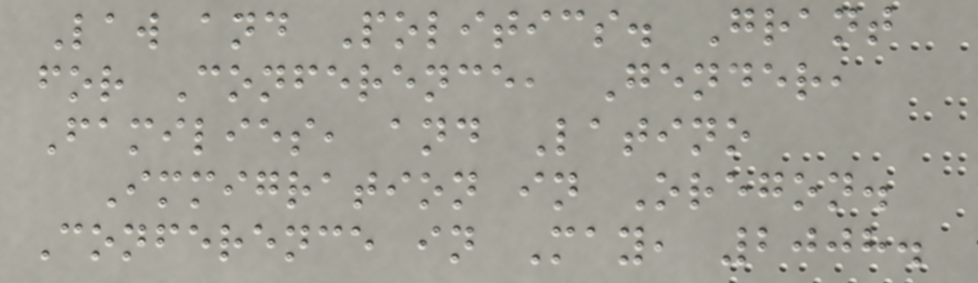Law and Politics. Grant
for Conference, Gender,
Families, and Latino
Immigration in Oregon.
Conference in May, 2008.
